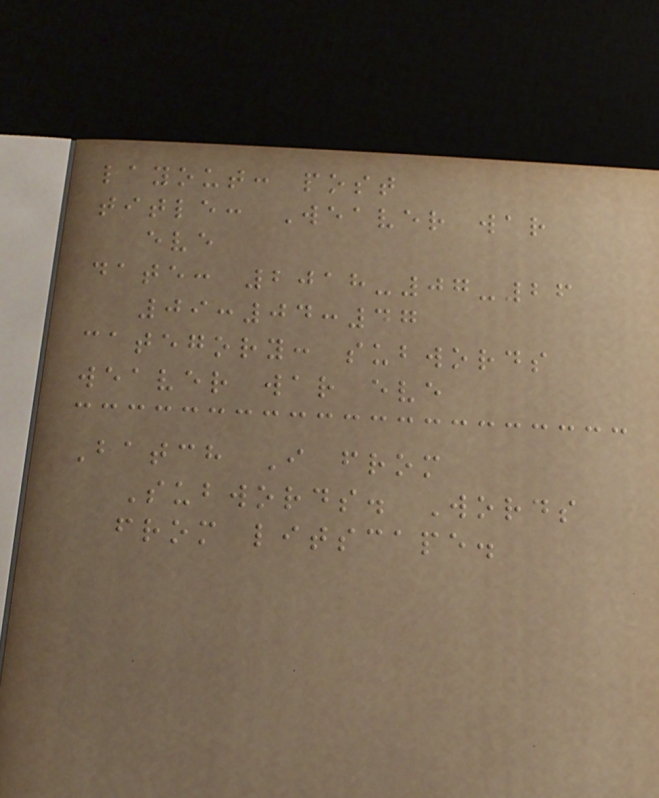layout: post
title: Weaver war
eve
date: 2018-07-26
09:04:47
category: subwords
weaver war eve
Batch I from
Subwords. Words
from litscape.
